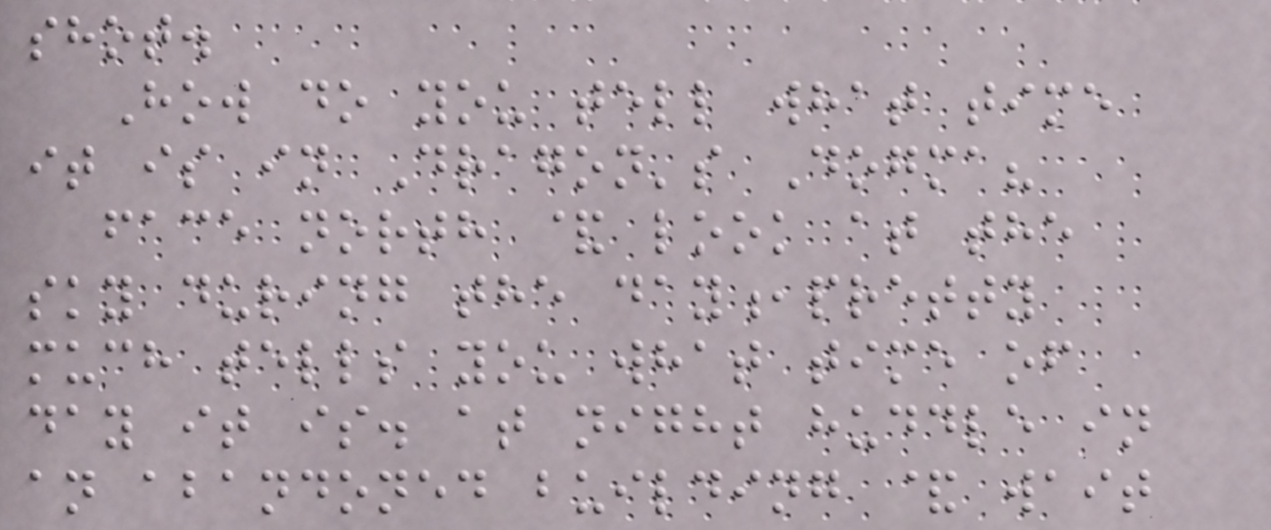shot.
How do you tell what time
it is in Dragon's Dogma?
face north & look at the
sky during the day,pretty
much tells you what time of
day it is. at night huddle in
an abandoned building & wait
